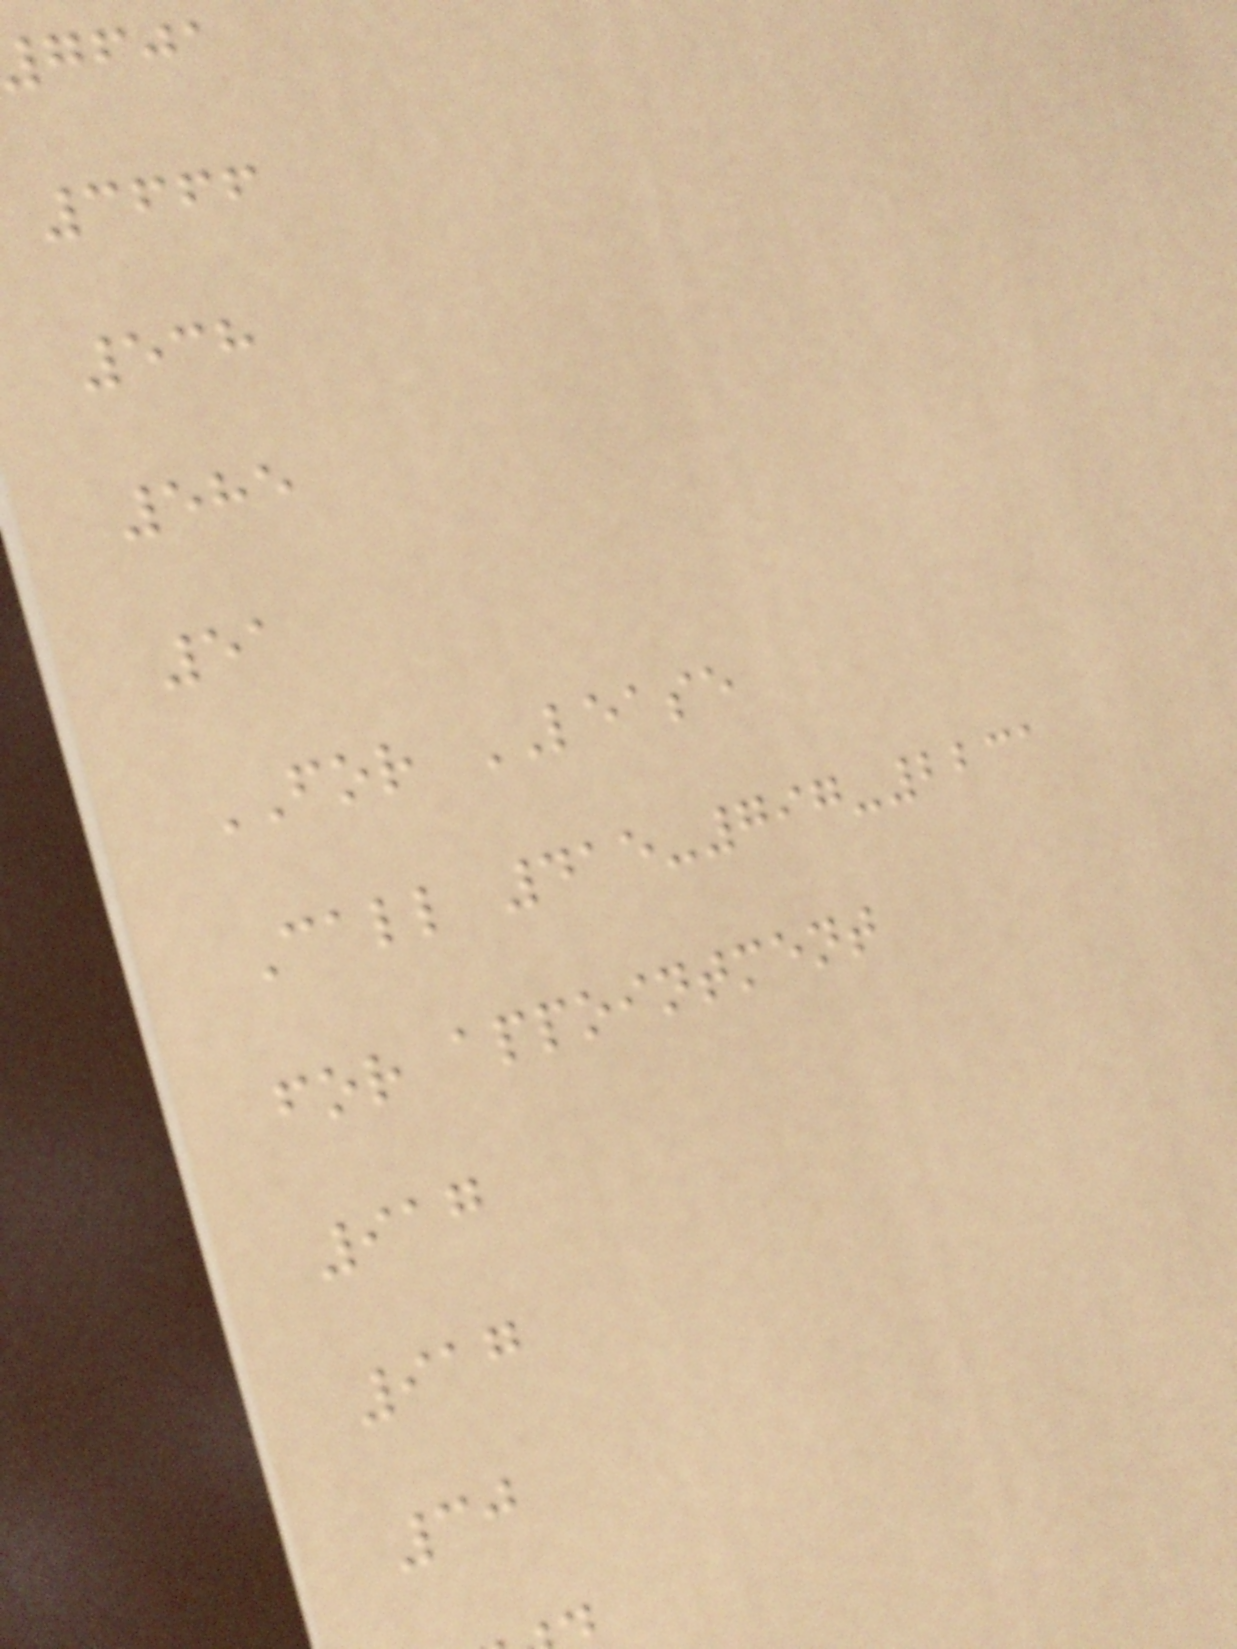gfja
3666
538
585
51
FOR LEASE
Call 415-797-2231
for appointment
917
917
30
